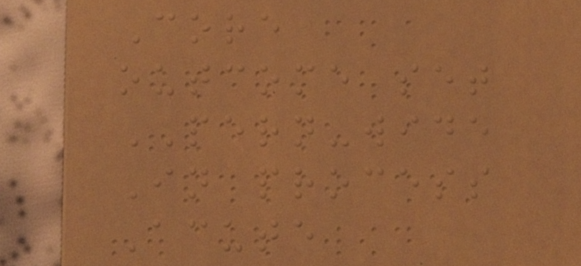Core
outcome set
PERN-wide
In process
Acute
